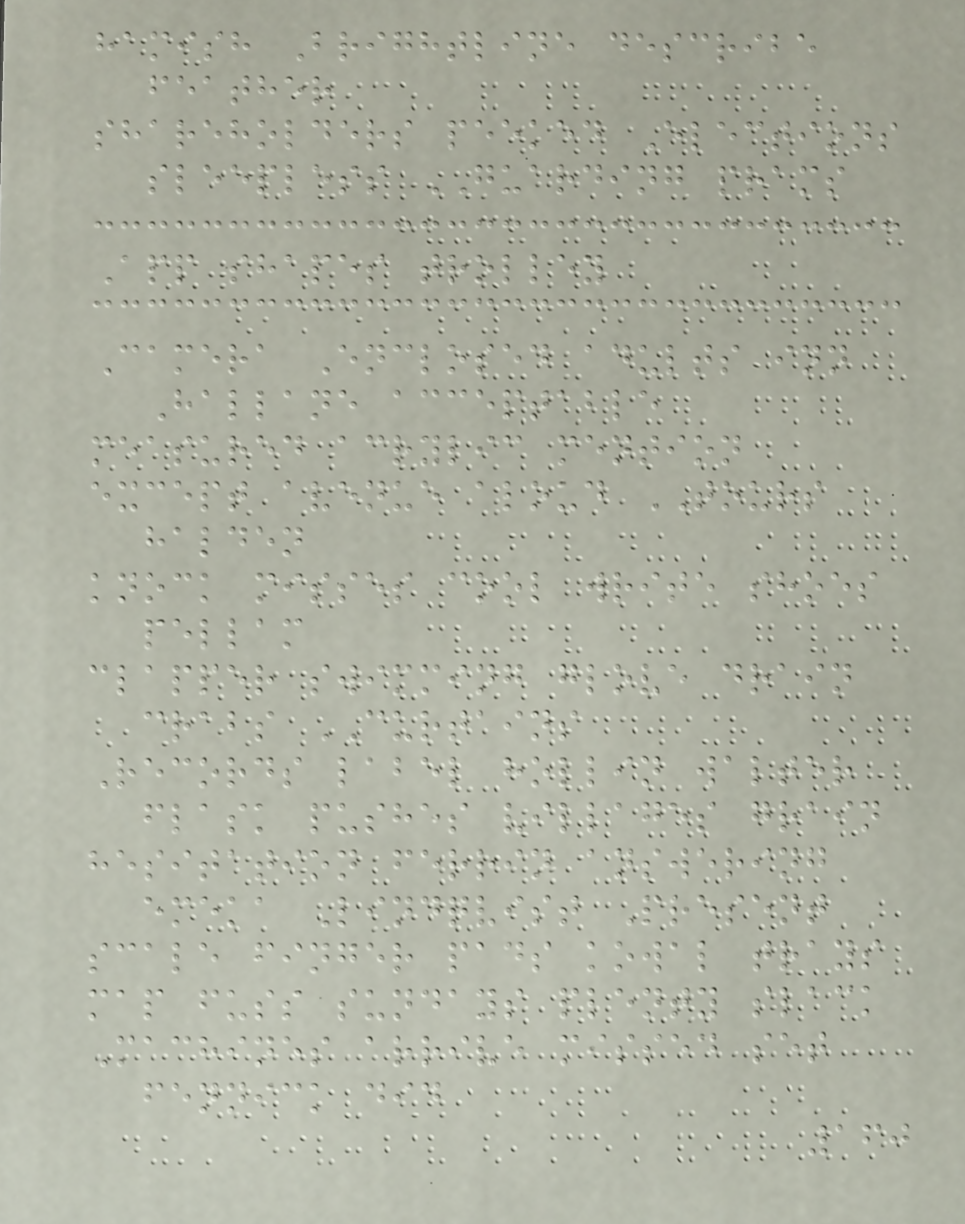hamish Brightline describe
feather
shareholders peeked Elections
sleepless GUARDING prams
App shapes trolley
Camera Enclosed adults inn
Hallane acceptable
measured acrylic mention
except avenue aloud TOURS
halden
knock misses cool write shoes
pellam
clapper swimming glove drain
crabs CURTAINS
Records label hollin walter
flask pushes villages grain
hesitation ferrin answering
emeka Lindqvist Present
scale finger pads kowal trays
map fuss sundays plenty slack
Machines arrive missed set
fennick did
160
